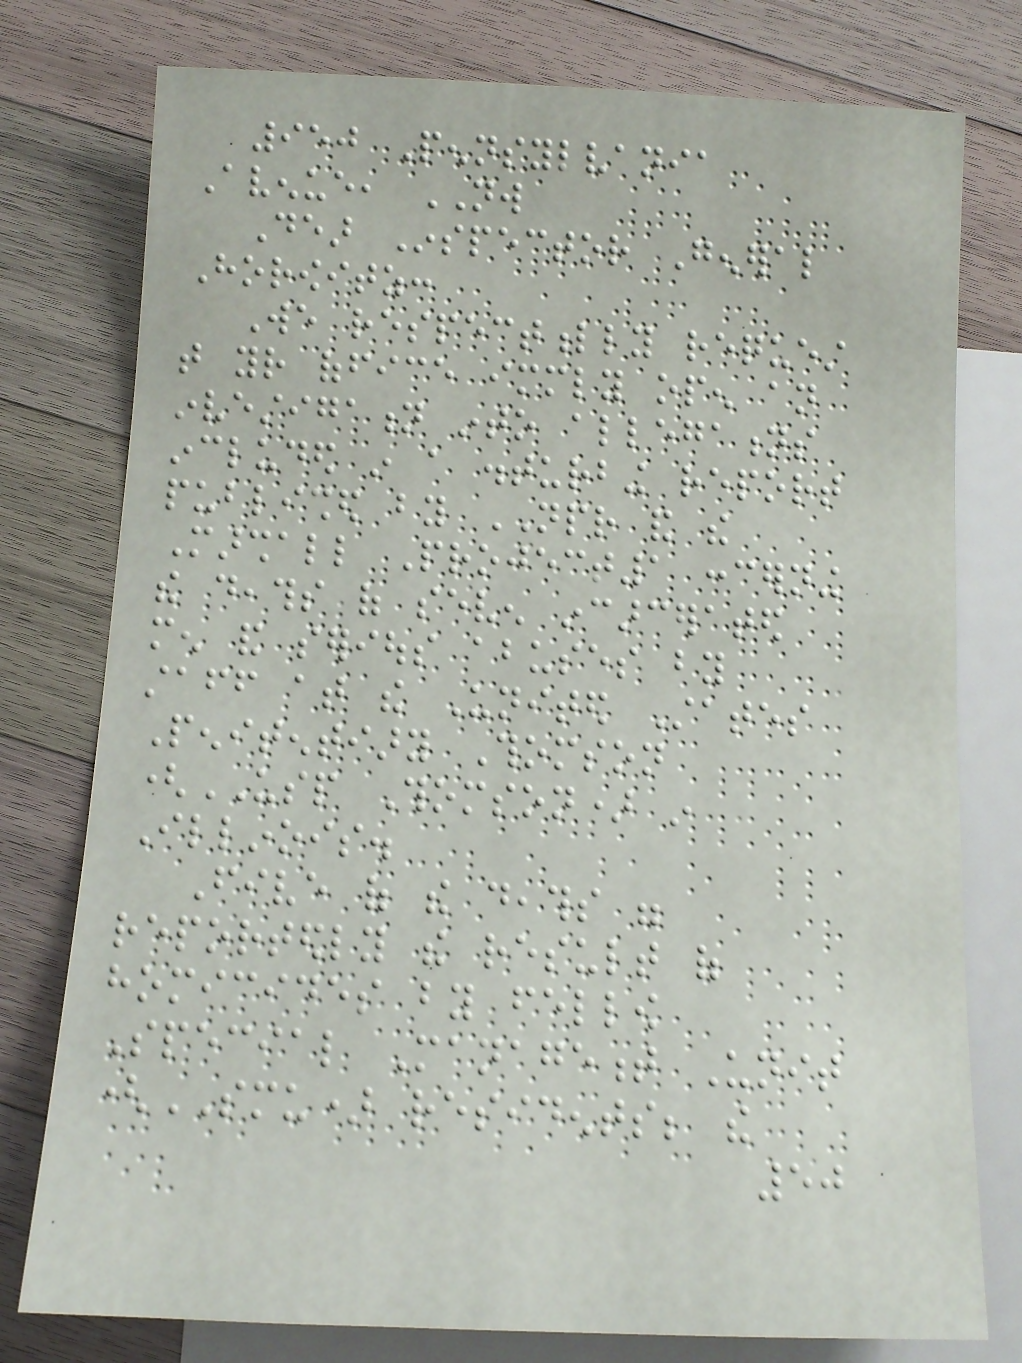950 Pennsylvania
Avenue, NW
Dear Inspector General
Horowitz:
We respectfully request
that your office immediately open an
investigation into allegations
included in a disturbing report
published by NPR and the
Marshall Project1 concerning
the deaths of seven incarcerated
men and serious abuses by
staff at the United States
Penitentiary Thomson
(USP Thomson) in
Illinois.
Five of the deaths were
reportedly the result of
homicides by fellow
Special Management Unit
(SMU) residents; the
50
